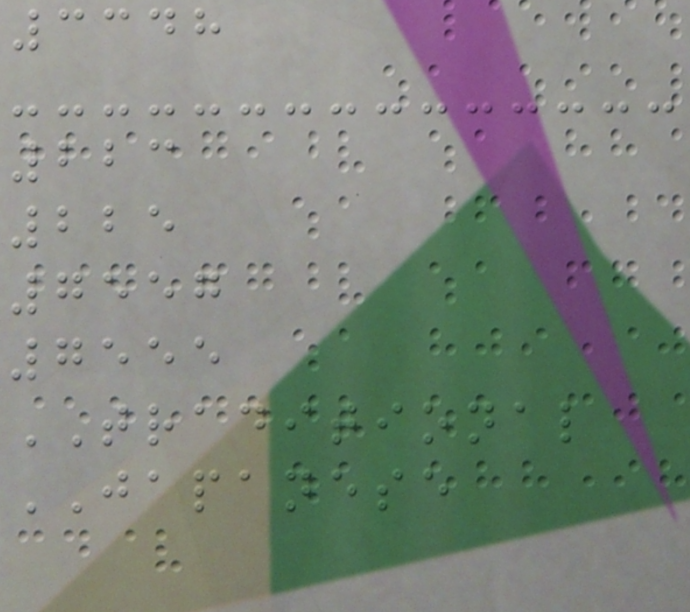3348
223
225
7557
7555
TRADITIONAL
JAPANESE
